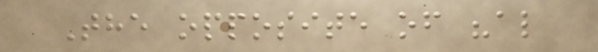The opposite of "al
